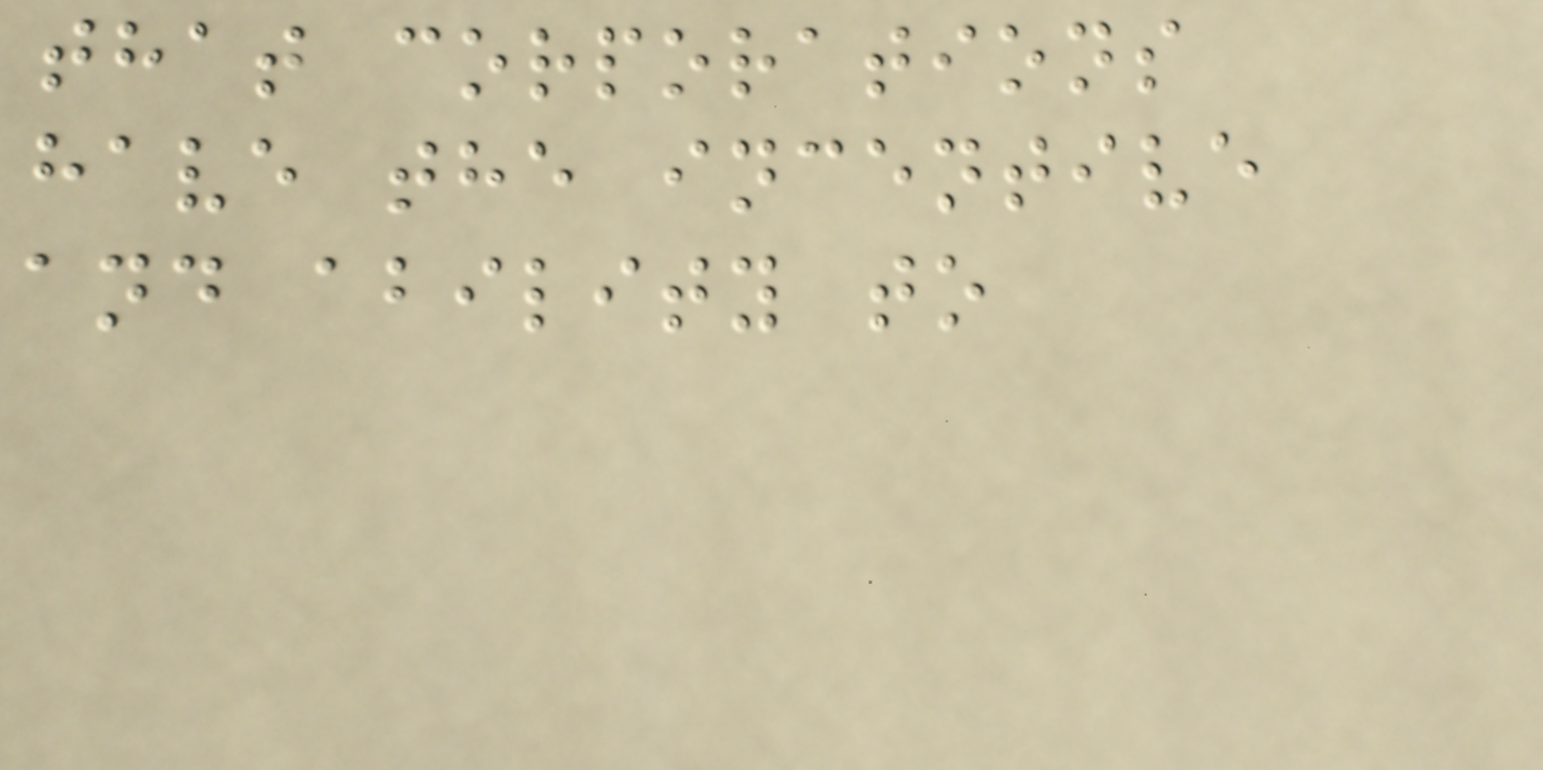that corporations
have the incentive
and ability to
